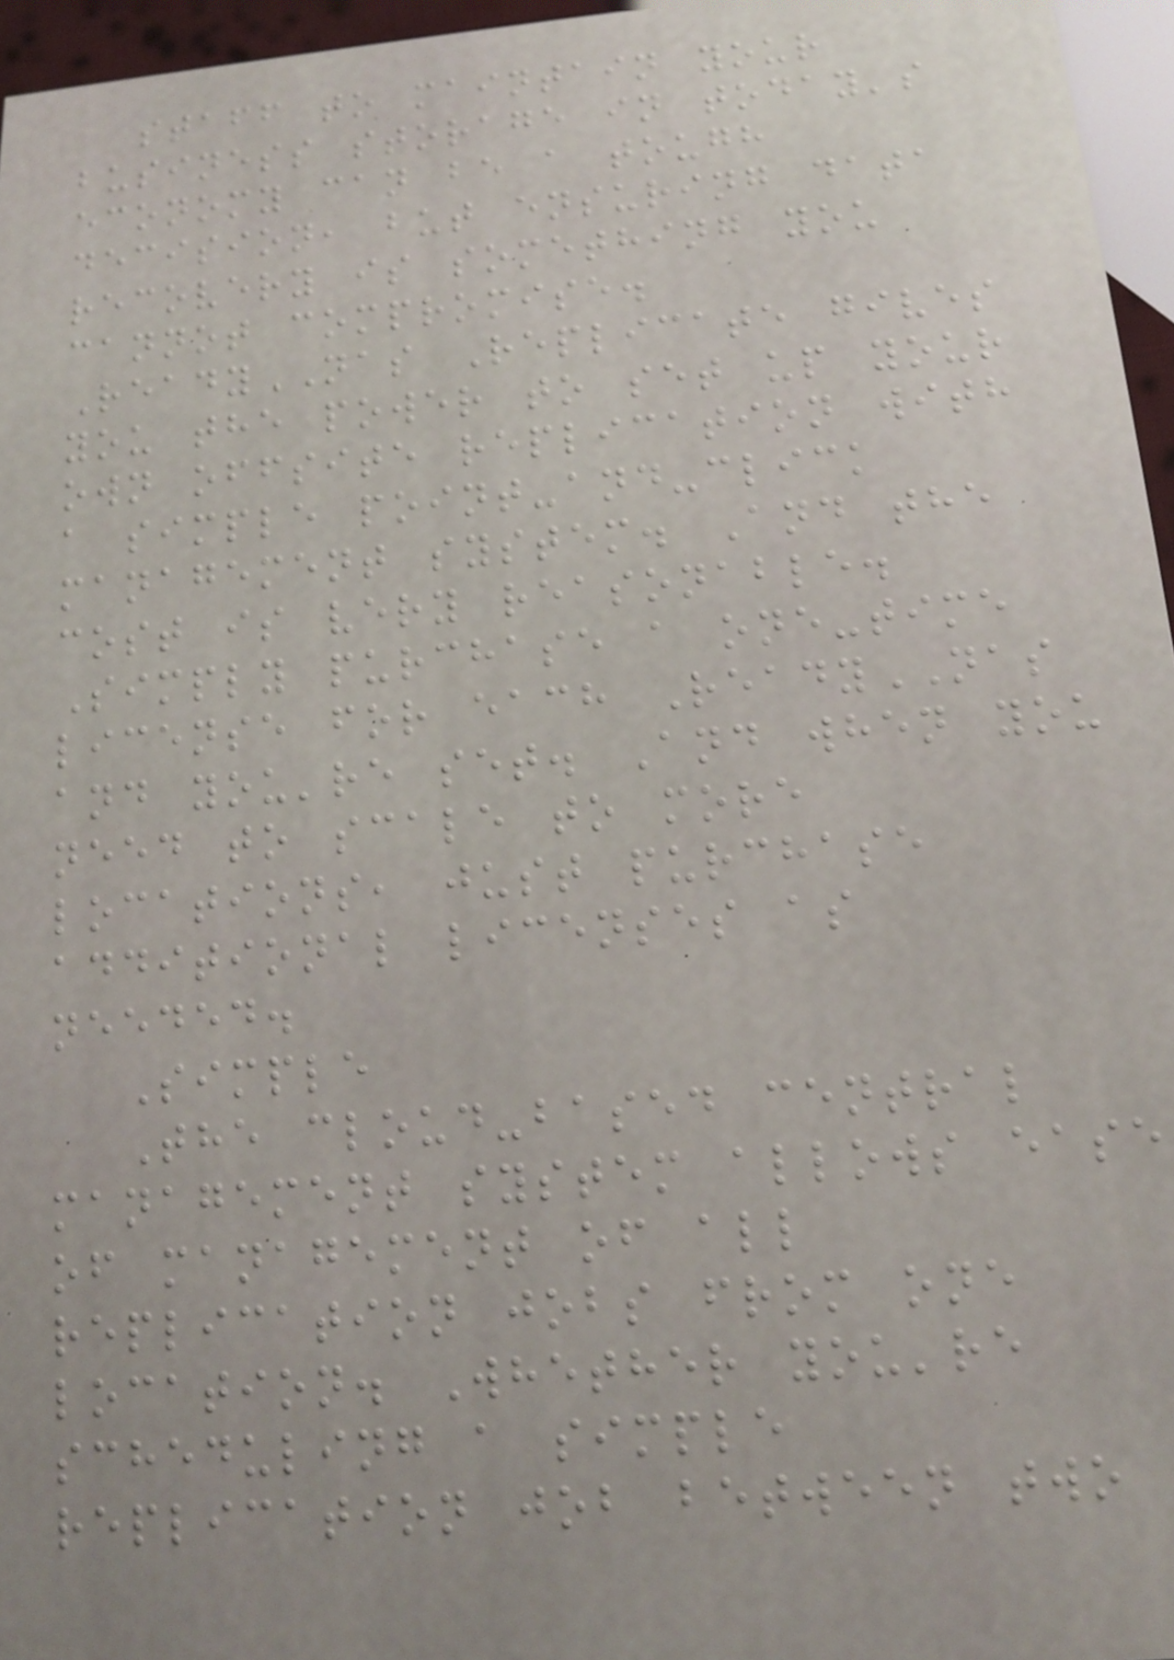staff to maintain your
business storage in today's
economy can be a tough
decision, but ensuring data
recovery is something you
cannot compromise.
ReadyNAS Replicate gives
you the power to set up your
own offsite replication with
a simple point-and-click
management system. And the
cost is very reasonable.
Simply purchase a one-time
license for each ReadyNAS
and you're set. And when you
need to scale to more
locations, just purchase
additional licenses as
needed.
Simple
The cloud-based central
management system allows ease
of management of all
replication jobs from one
location. Whether you're
scheduling a simple
replication job between two
